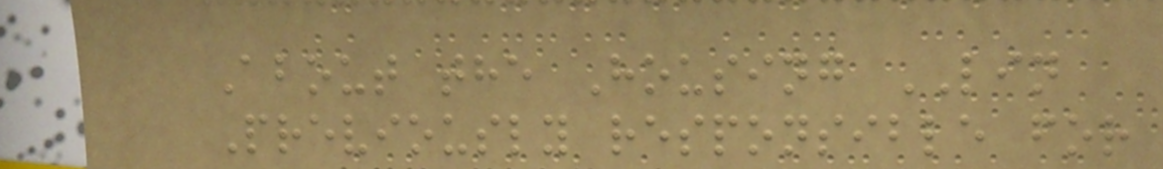About the Housing LIN
Previously responsible for
